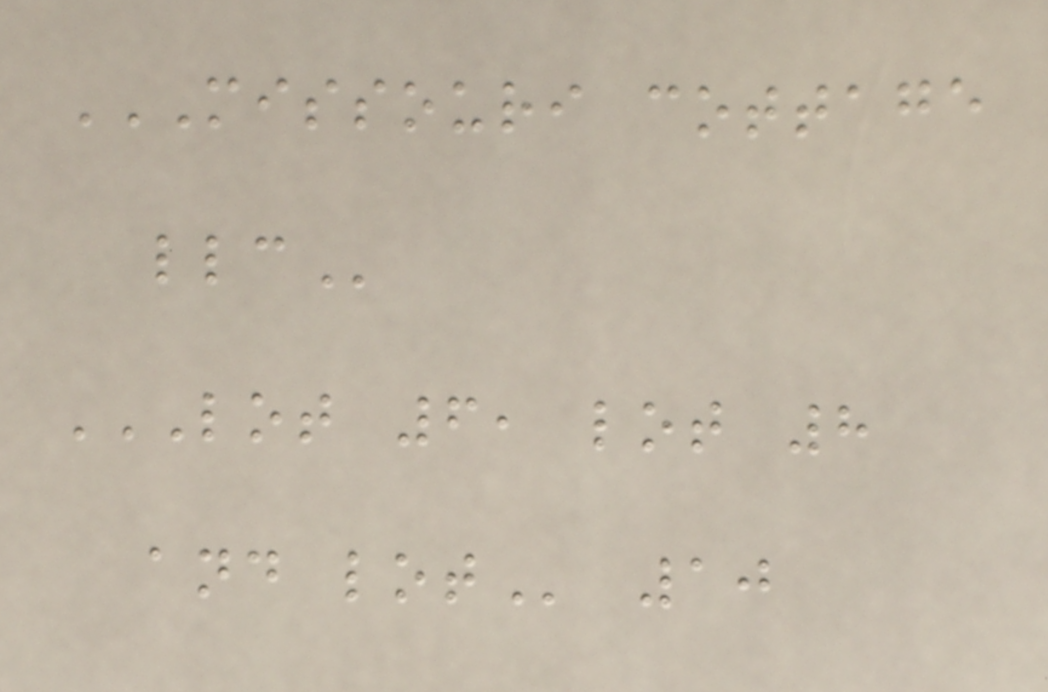MISSOURI COTTAGE
LLC
LOT 6, LOT 8
AND LOT 10
